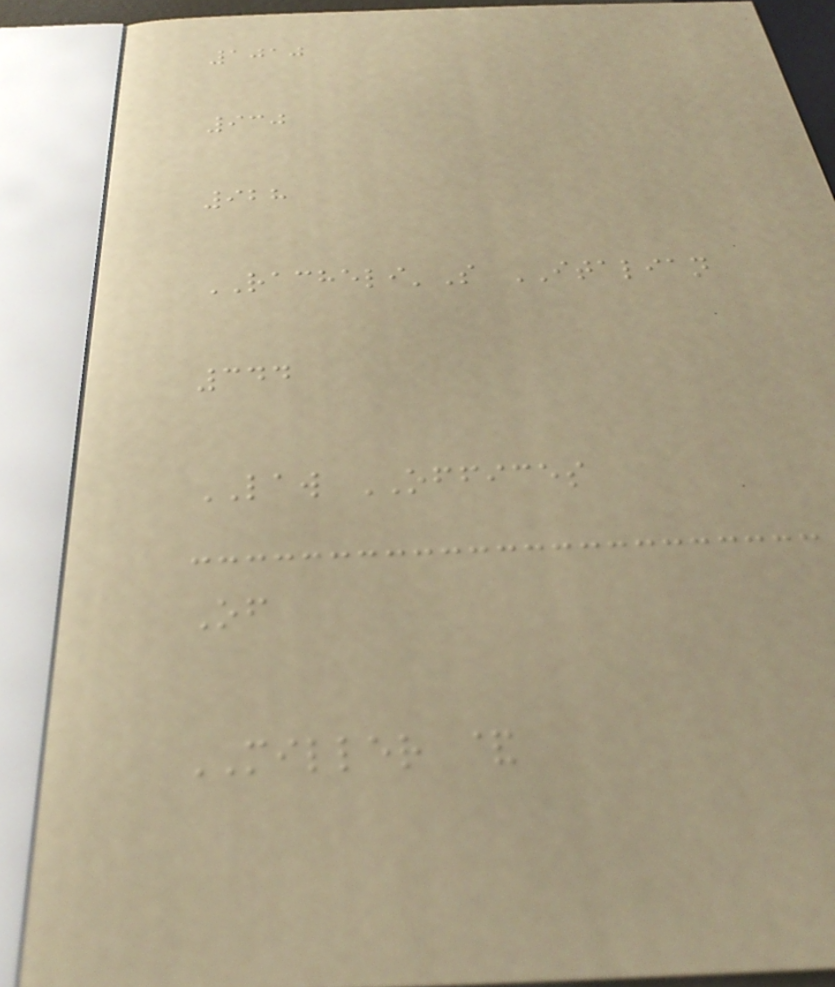1010
930
928
RACHELI'S ITALIAN
344
LAW OFFICES
Of
MILLER &
